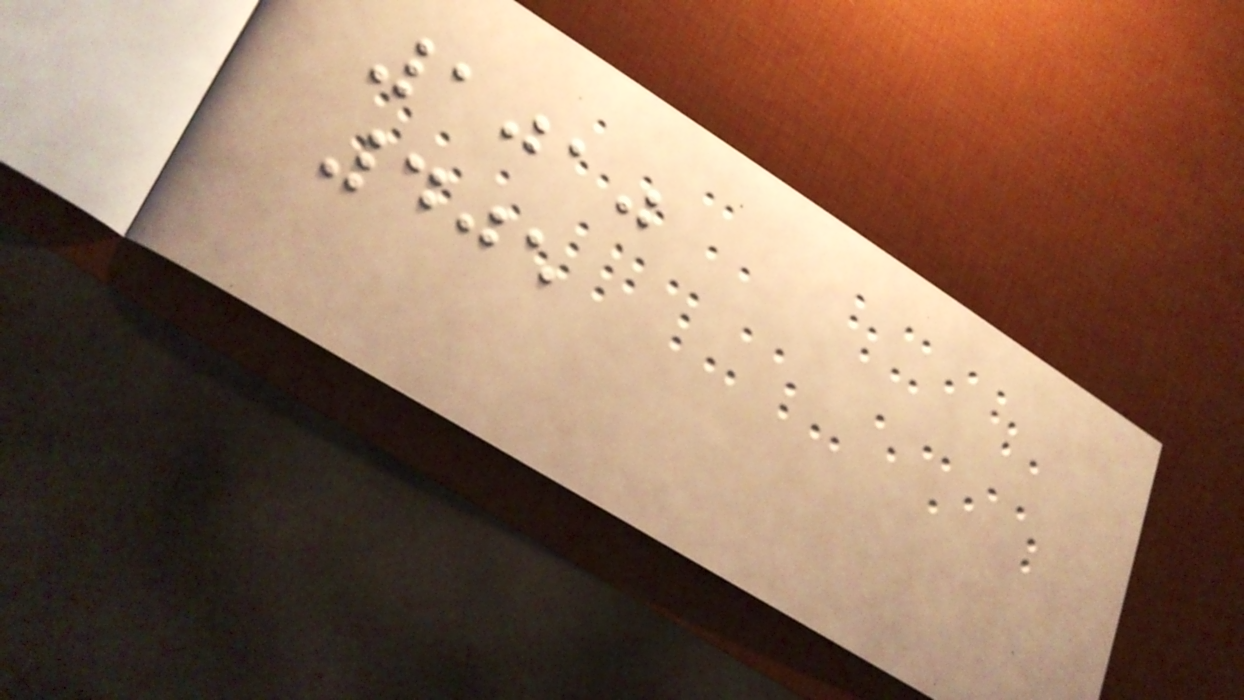1010
405
